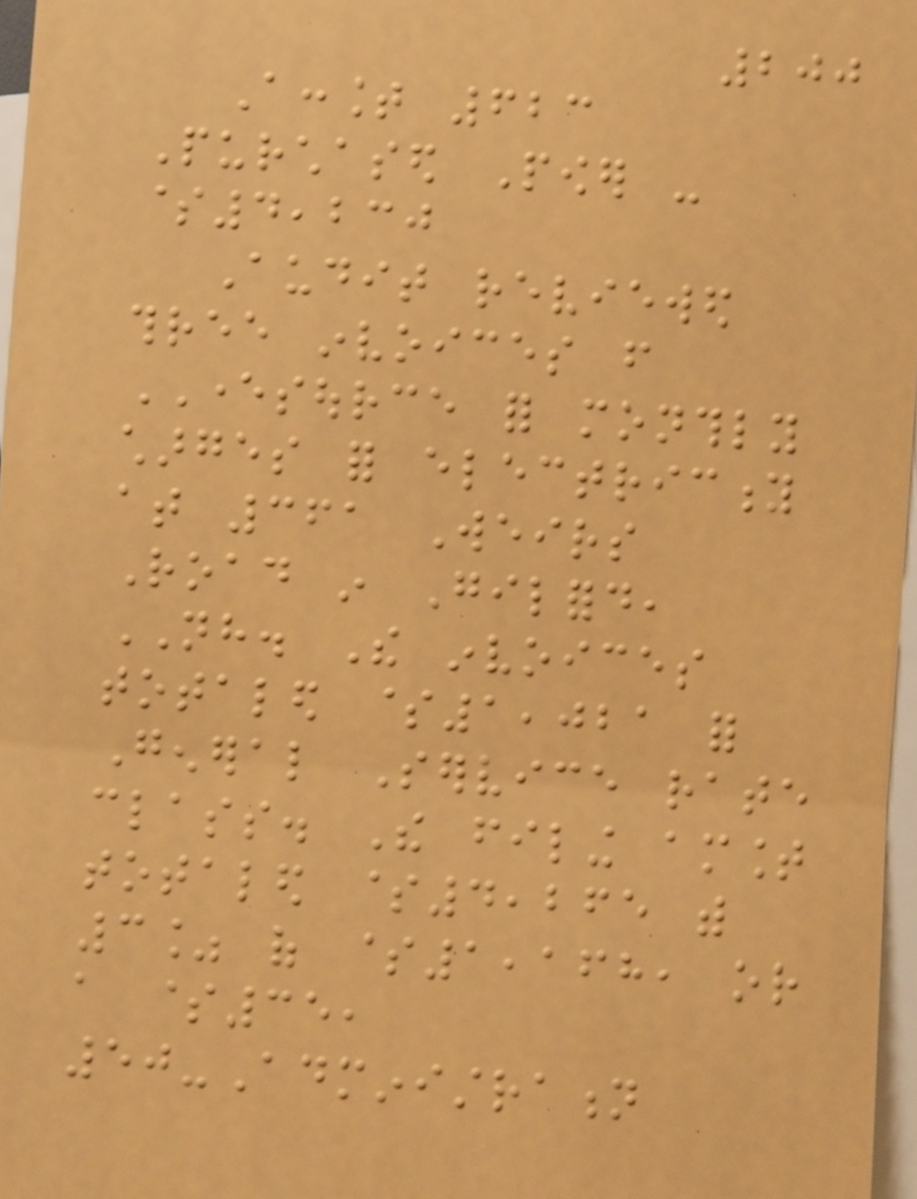200
Account 623
Purchased Power -
$4,230
Audit reviewed
three invoices from
EVERSOURCE for monthly
charges for electricity
at 361 Weirs
Road in Gilford,
NH. The invoices
totaled $1,021 for
General Service rate
class. The filing amount
totaled $4,265 with
3% of $1,168, or
a $35,
50-Administration
